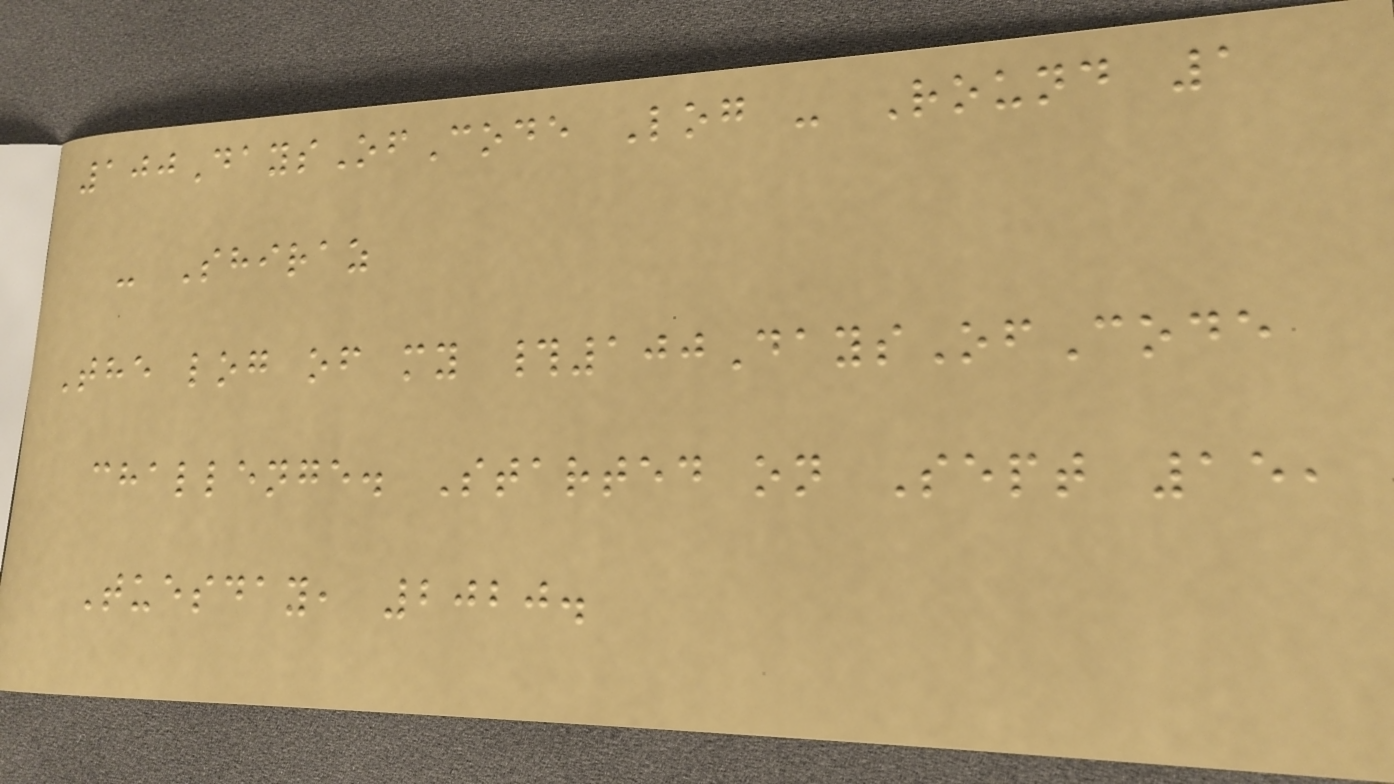100DaysOfCode Log - Round 1
- Shiraz
The log of my #100DaysOfCode
challenge. Started on Sept 15,
Tuesday, 2020.
